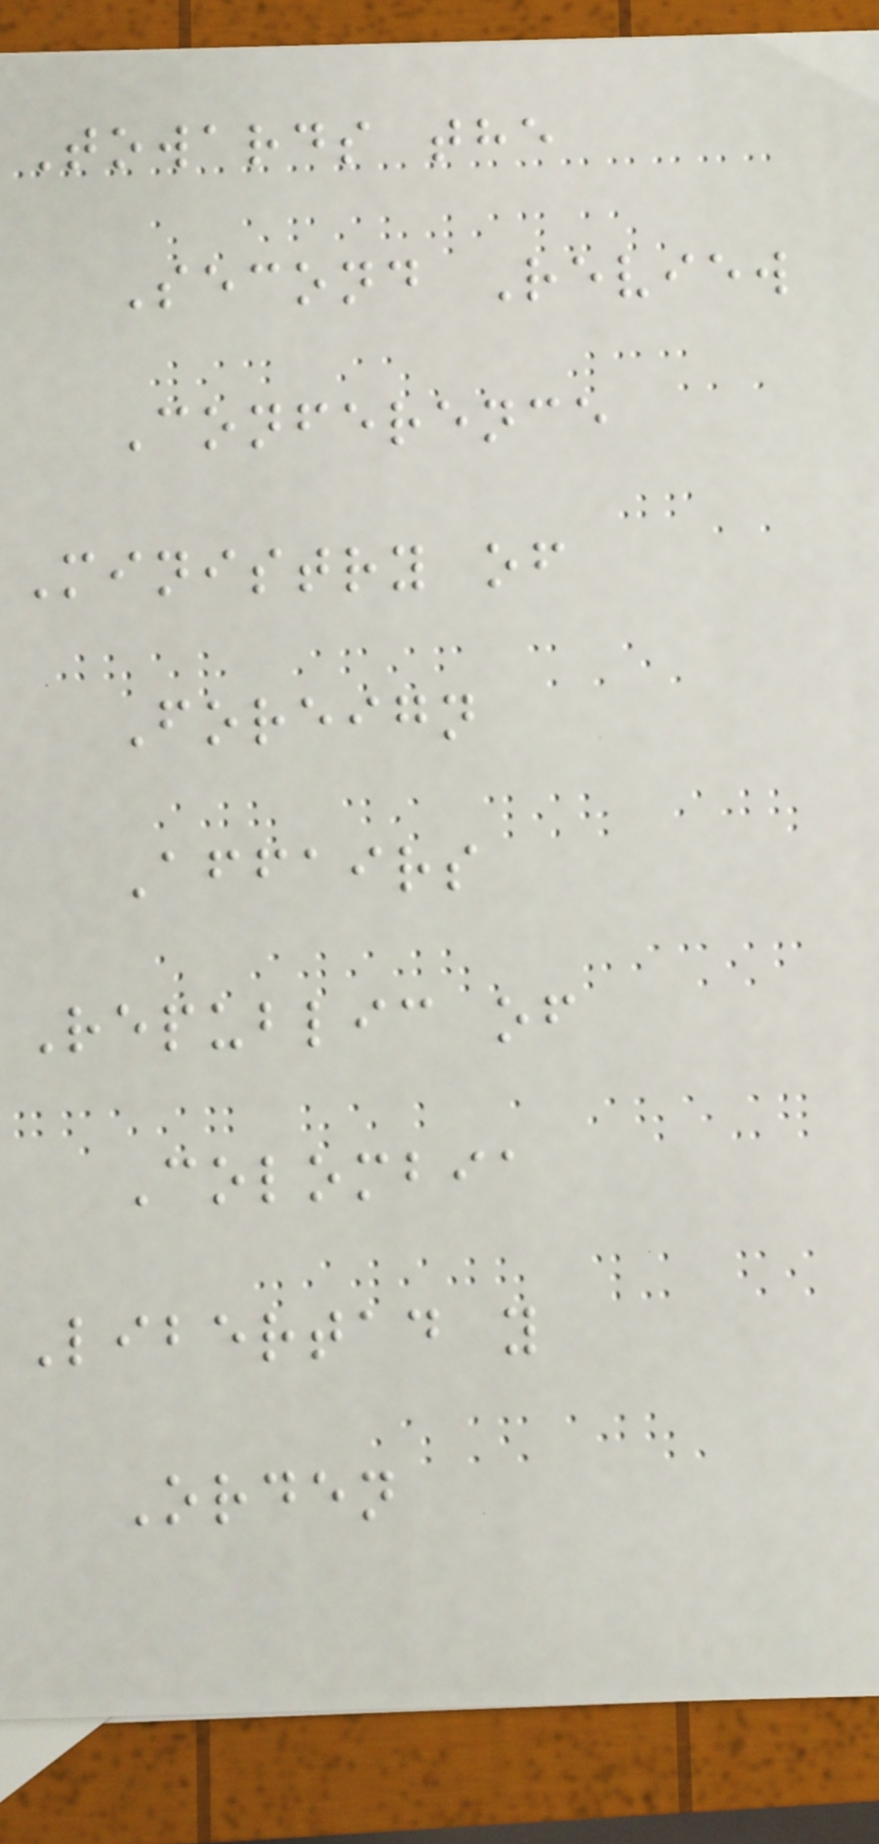Towards the
Second Review
Conference
Ministry of
Foreign
Affairs
Republic of
Colombia
Libertad y
Orden
